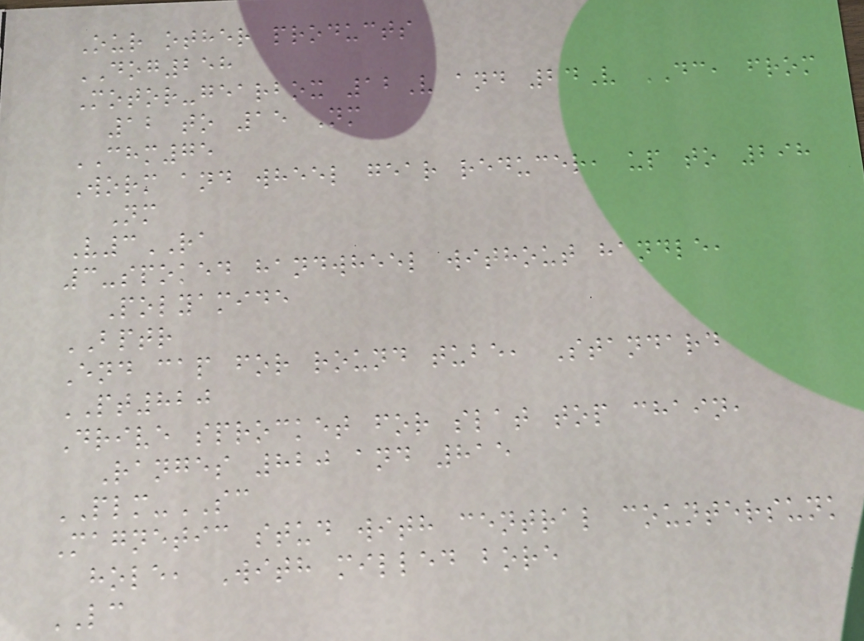Our other products
DOG258
Motor-gearbox 12V and 24V DC, from
12 to 15 Nm
CHM75
Worm and wheel gear reducer, up to 298
Nm
V3RA
3-spoked handwheel without handle,
Polyamide
BPTR
End cap for round tube, Standard
PT820
Drive sprocket for slat top chain,
Ranges 820 and 815
PLM-SC
Magnetic stud with central countersunk
hole, With milled bore
LC
